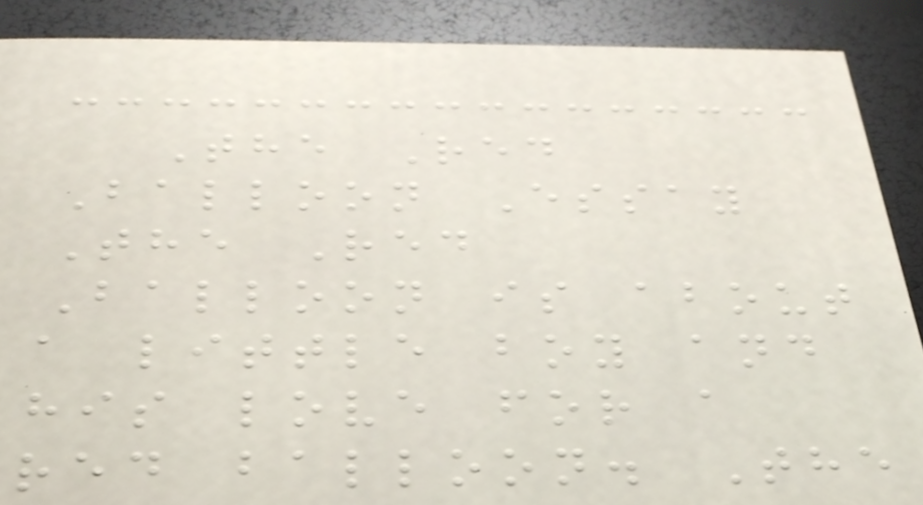The Red
Balloon Essay
The Red
Balloon is about
a little boy and
his love for a
red balloon. The
